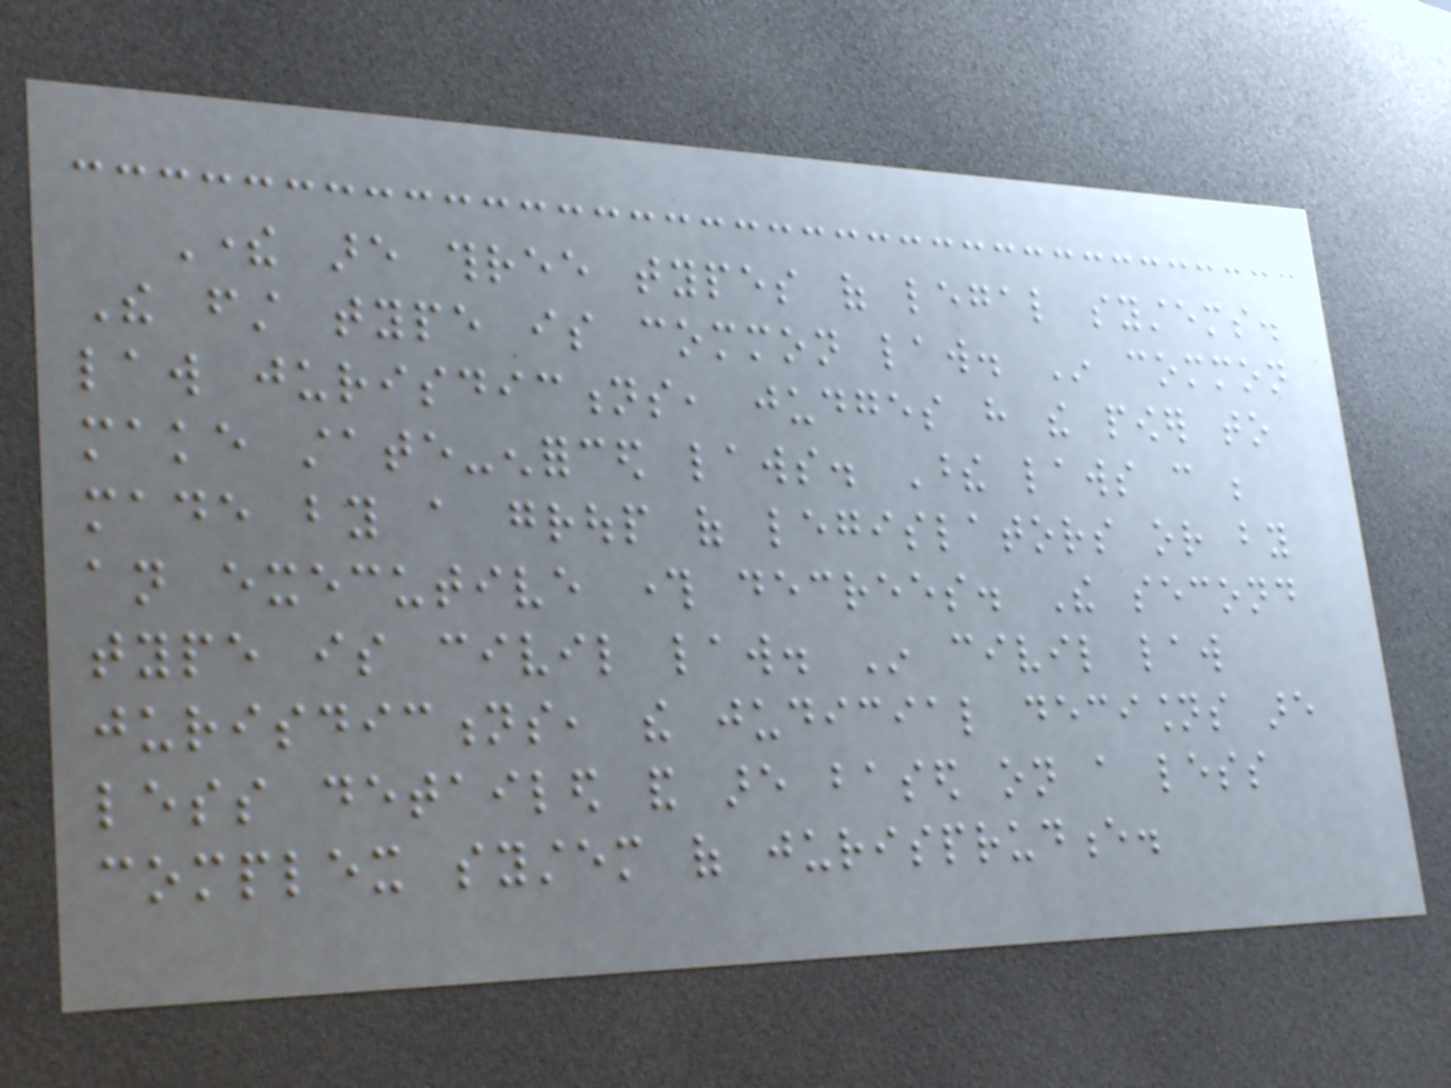There are three types of legal systems.
The first type is common law. In common
law jurisdictions, judges have the power to
make state-enforced laws. These laws can be
made by a group of legislators or by
an executive through decrees. The second
type is civil law. In civil law
jurisdictions, the judicial decisions are
less detailed and are based on a less
complex system of jurisprudence.
